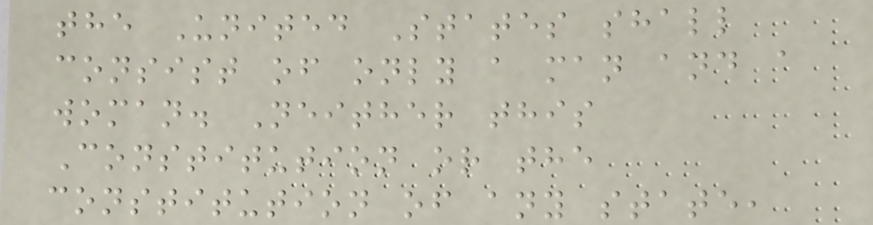the United States shall
consist of only a man and a
woman. Neither this
Constitution or the
constitution of any state,
